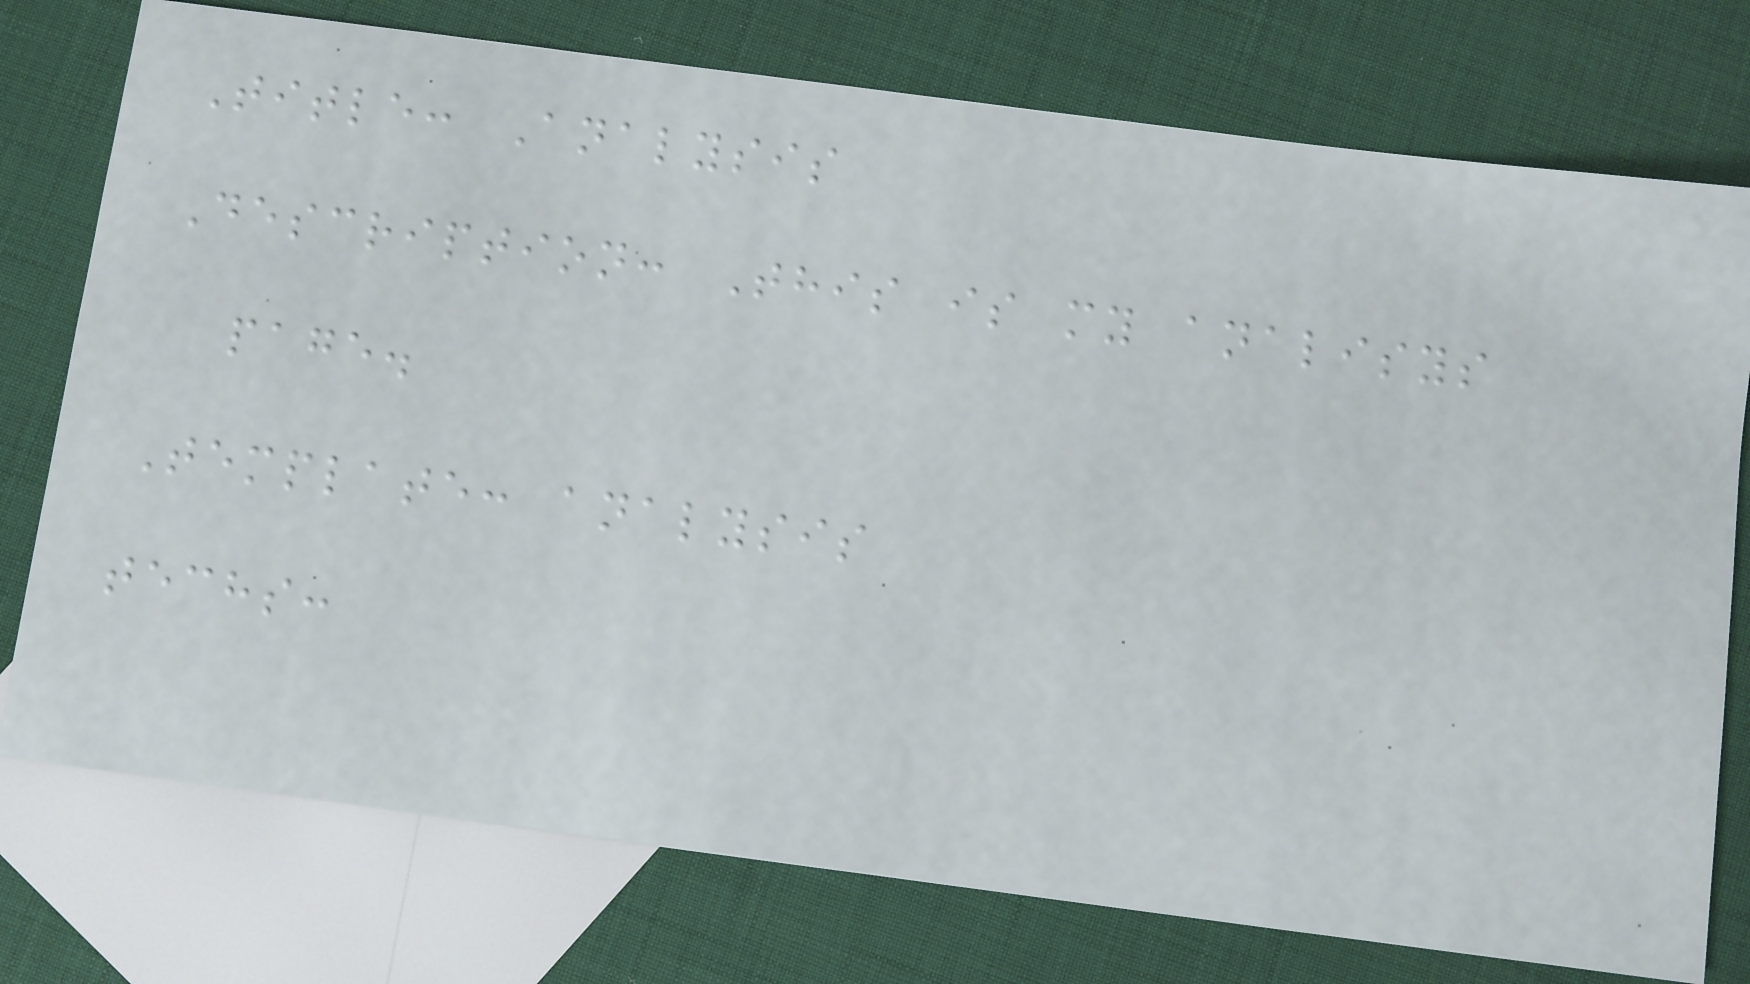Title: Analysis
Description: This is my analisys
page.
Template: analysis
techs:
